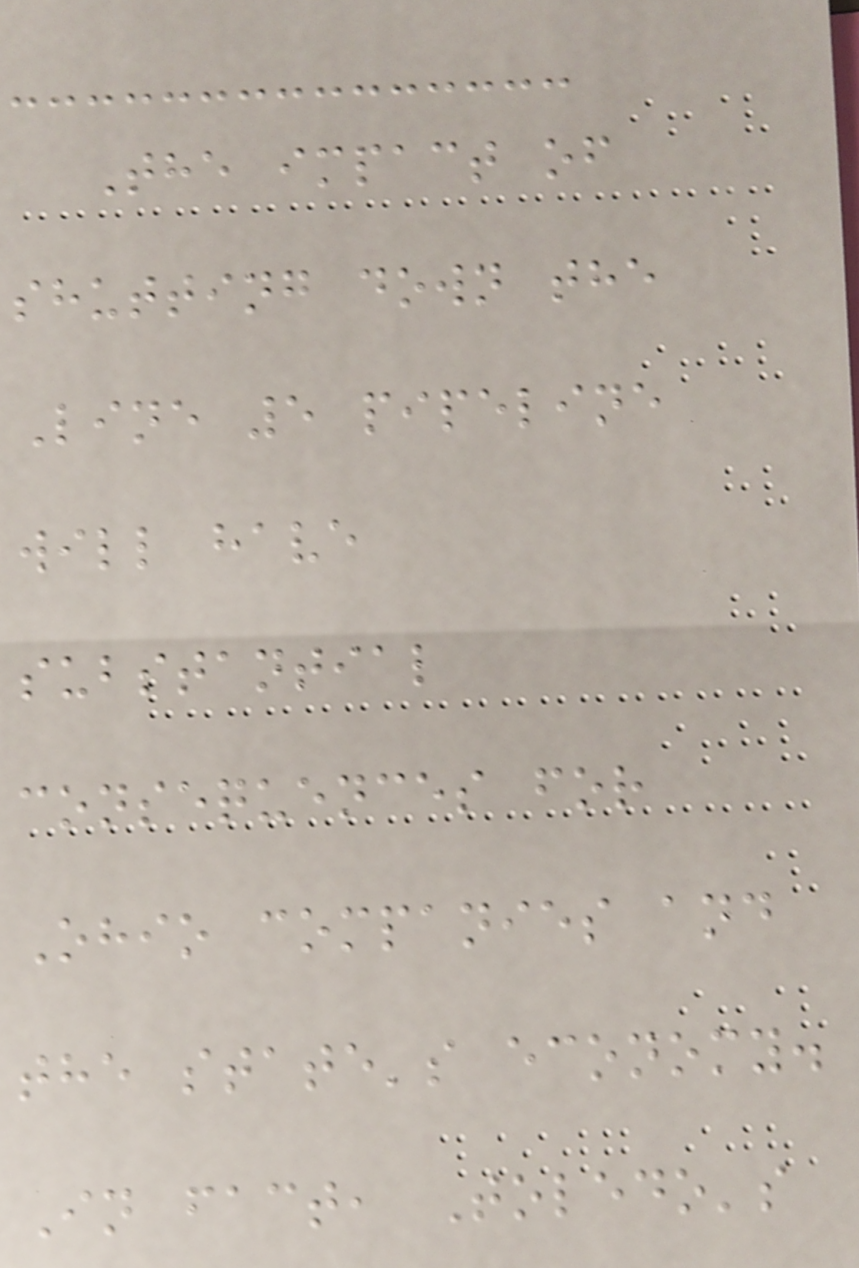The impact of
shutting down the
Line 5 pipeline
will have
substantial
consequences for
Ohio companies and
the state's economy.
In fact, Toledo's
